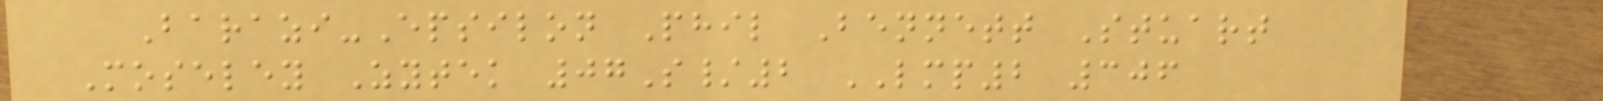Barazi-Epsilon Phil Bennett Stuart
Moseley Zytek 07S/2 LMP2 306
